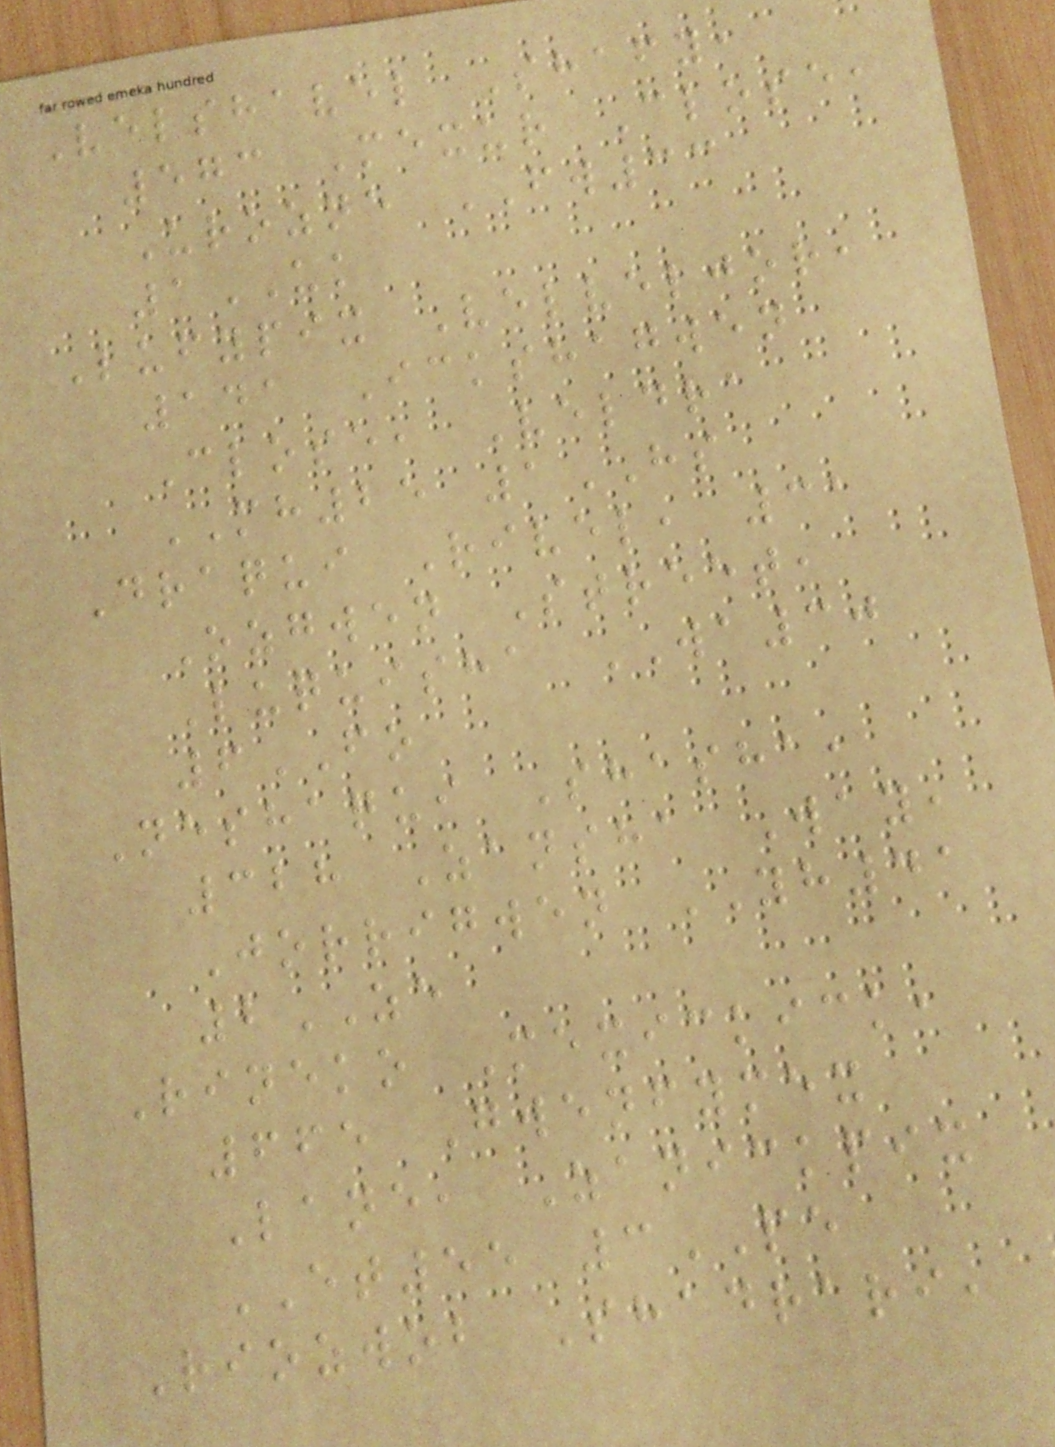Velshavel Shafy,
573 Mexur Close,
Urozne FW33
1UK
Lufypix Velveljor,
141 Ickshagwen
Close, Veldra
MH25 1HS
Draqui Rivel, 31
Ozgwen Street,
Luquisha WA30
6FO
Neshaqui Shasha,
328 Zansha Way,
Jorrigwen YH41
2ZE
Rineko Mexickick,
665 Gwenfymex
Lane, Zanickpix
ET55 3PE
Riozwob Shadrari,
